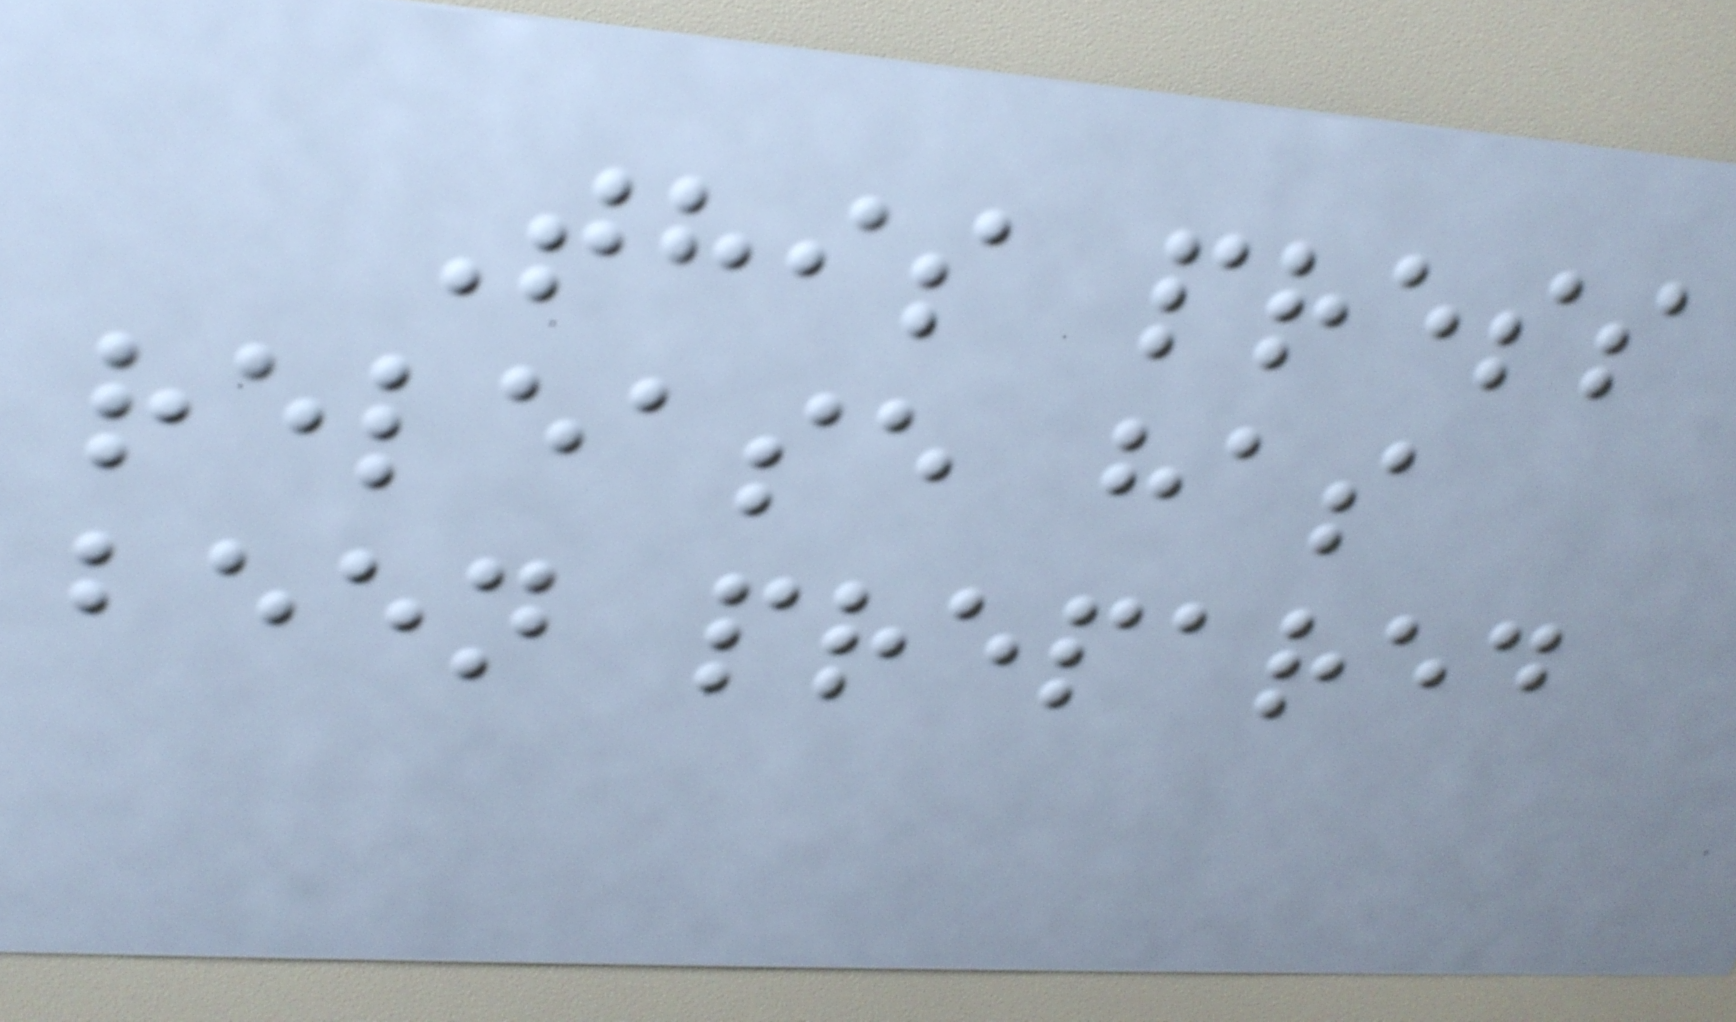This press
release has
been prepared
